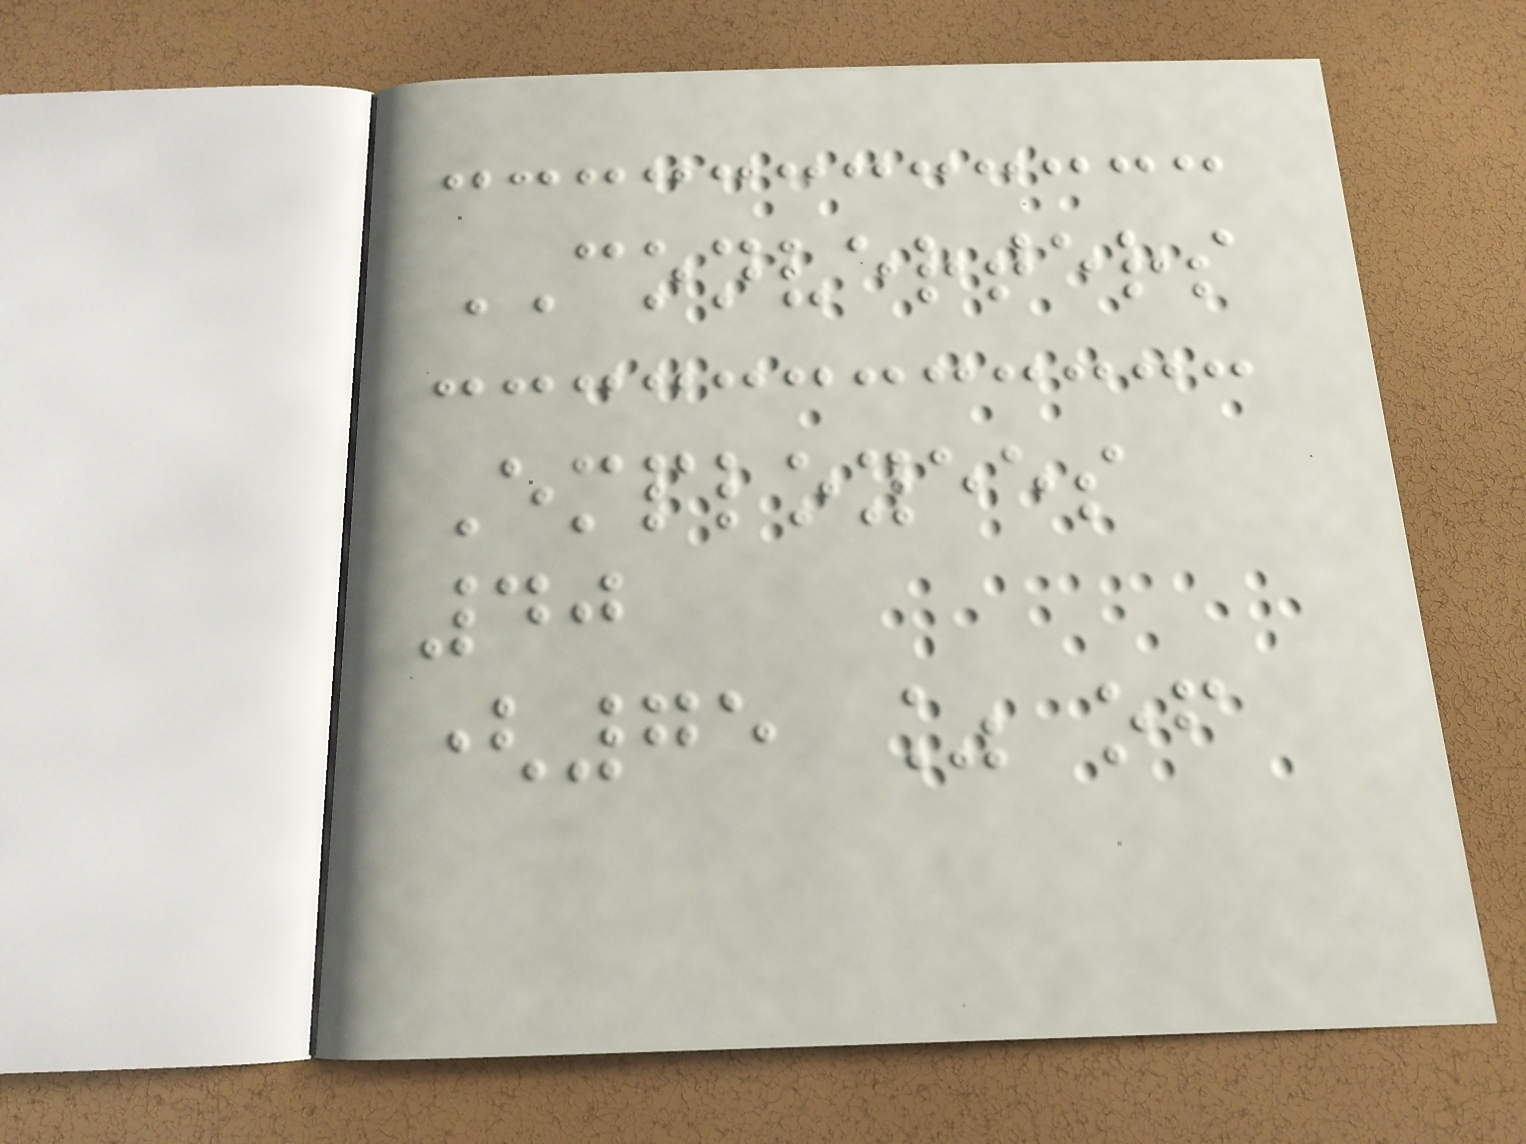CONVERTERS
Employees
40
(75 % of
